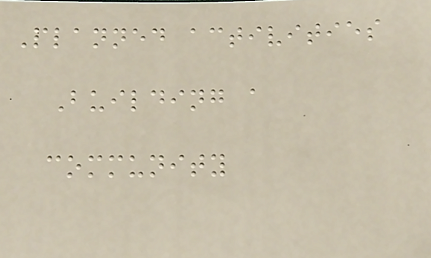Planned activities
Building a
community
